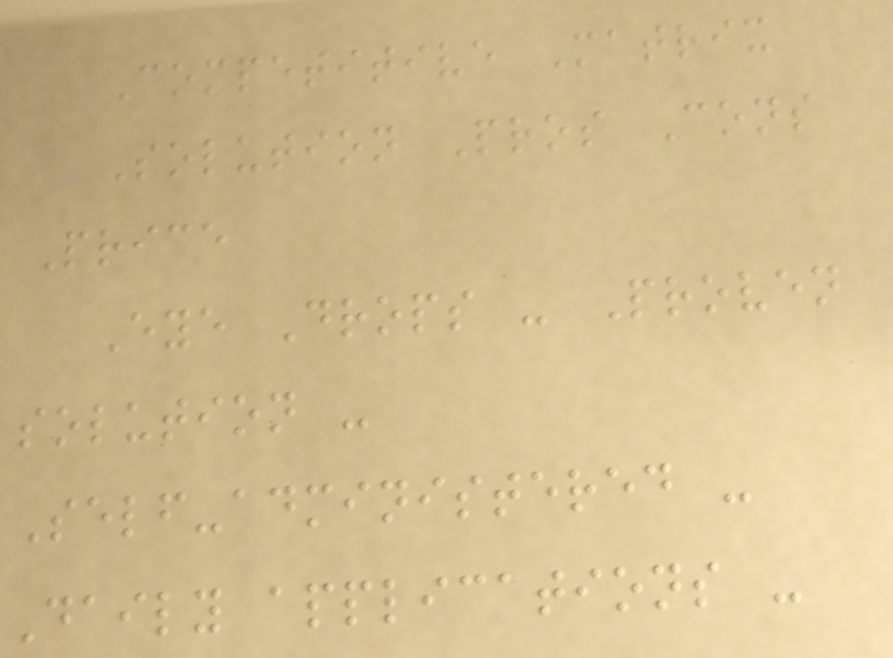Competitive Matrix
Solution Pros Cons
Price
Eye Drops - Proven
solution -
Self-administered -
Daily applications -
